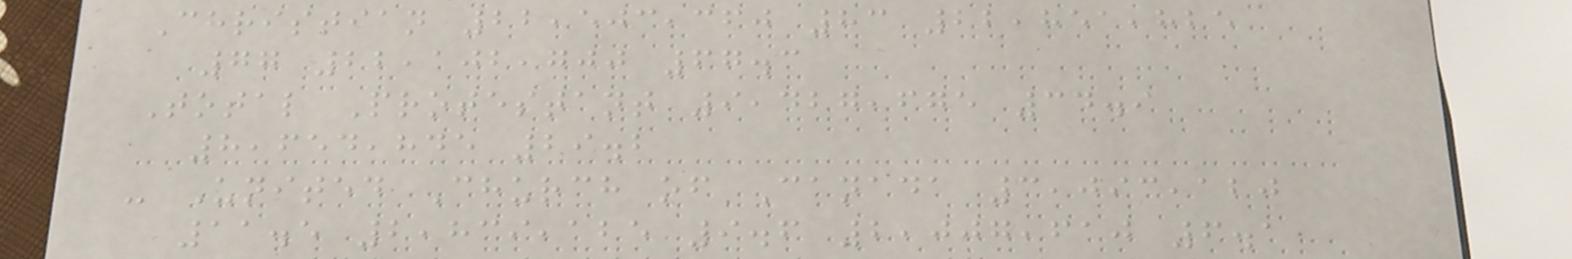Christian 22,503,360 83 22,851,825
77 22,102,700 67.3
Total Protestant 9,427,675 34.9
8,654,845 29.2
- United Church of Canada 3,093,120
11.5 2,839,125 9.6 2,007,610 6.1
